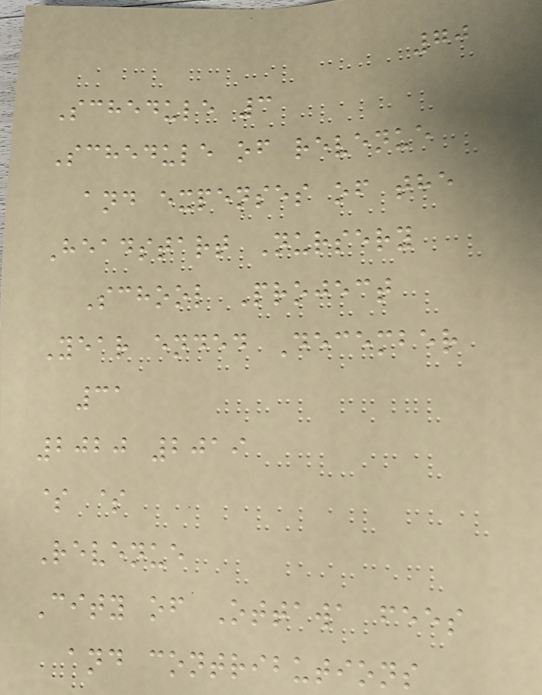70
Schedule 3
Schedule of revenue
and expenses of the
Headstart Nursery
School Project
Year ended December
31
2020 2019
$ $
Revenue
City of Ottawa fees
and contributions
